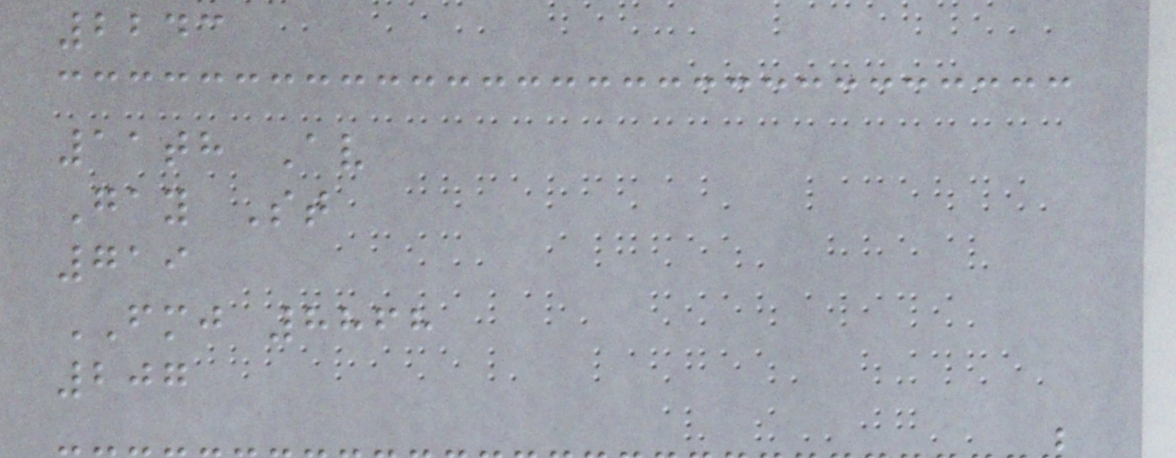2243
11th Av
Gay St
719
FMJ 8868
207
